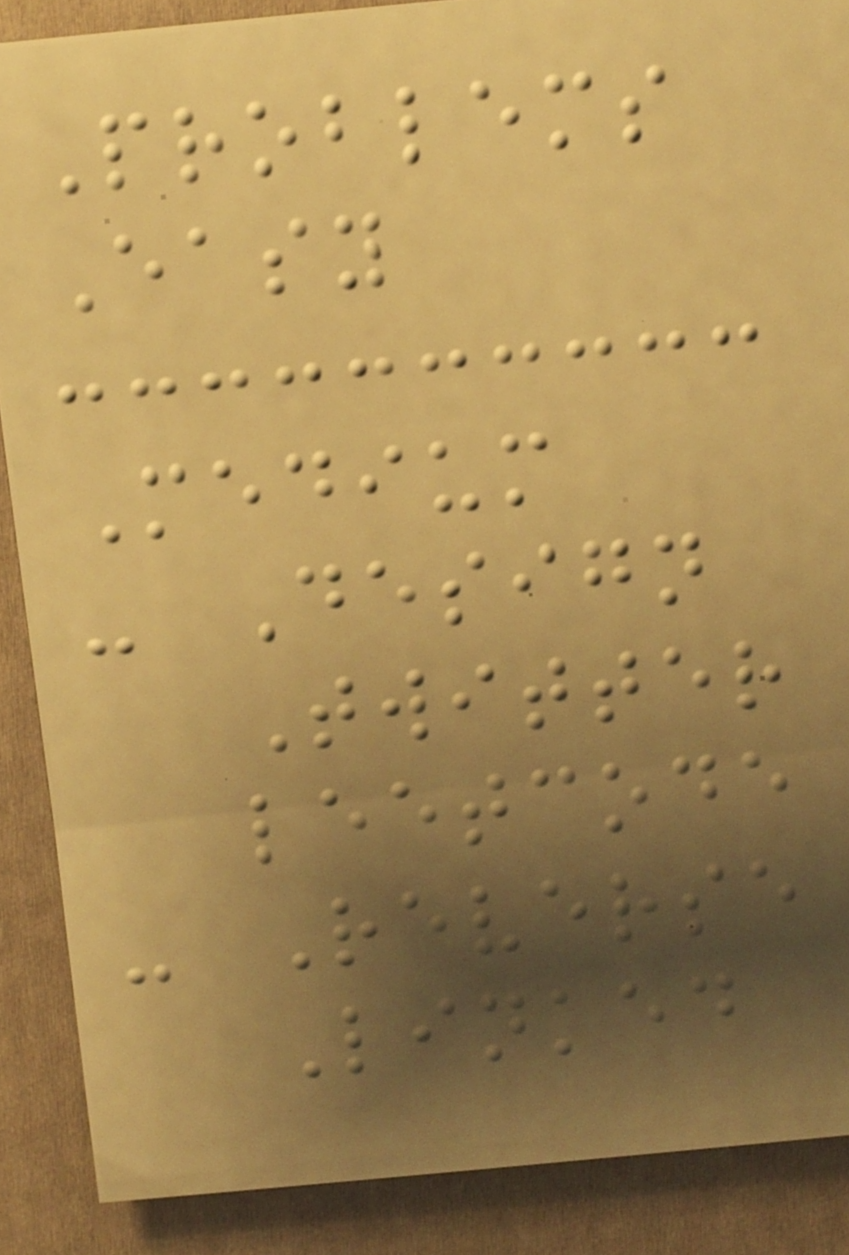Problems
Easy
Medium
- Design
Twitter
leetcode
- Reverse
Linked
